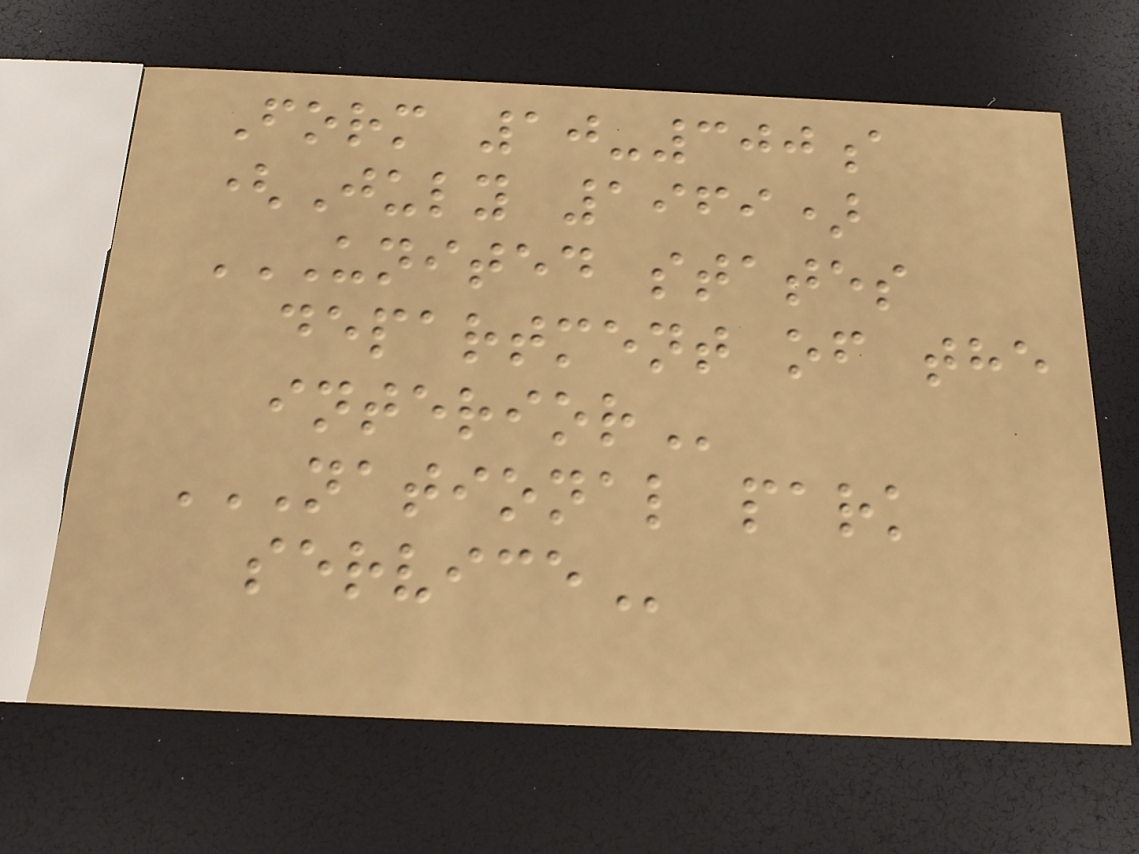Form 10-300a
(July 1969)
UNITED STATES
DEPARTMENT OF THE
INTERIOR
NATIONAL PARK
SERVICE
